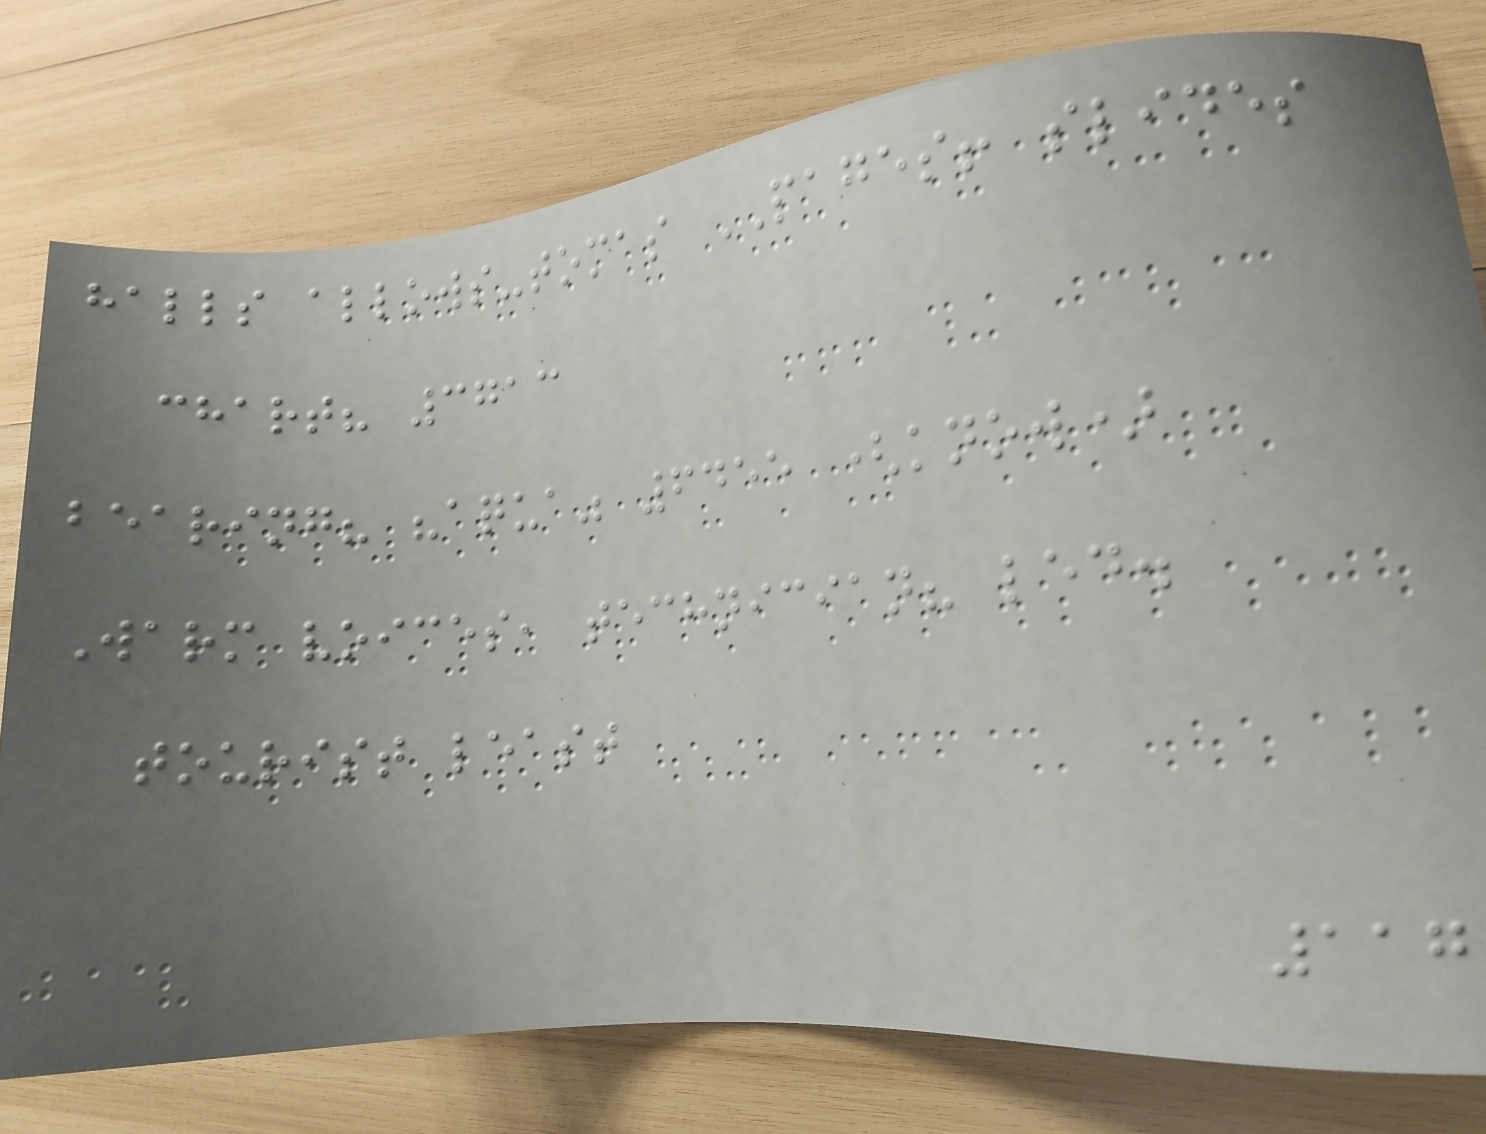halls allows-tomas PAGES! slides
chart? 3713
bearing? "aqua" 6455 (know)
Warm voices, technician? led.
tourist least
117
